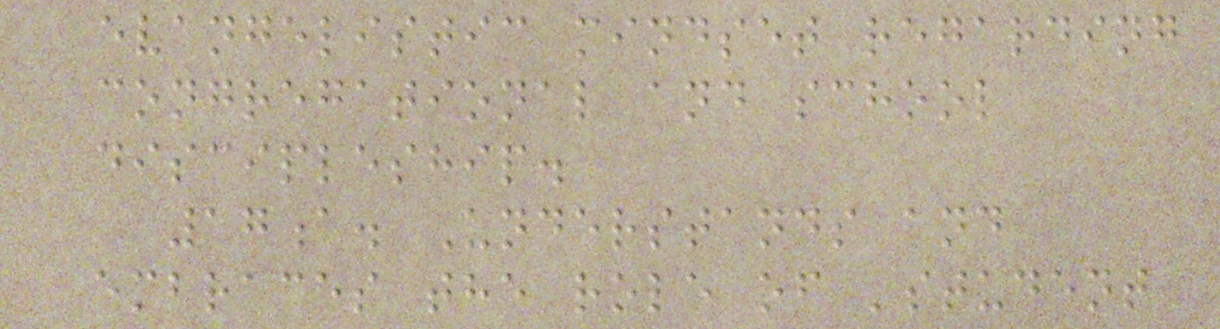evangelistic mindset regarding
congregational and school
discipleship.
17a. Understands and
embraces the role of 'student
